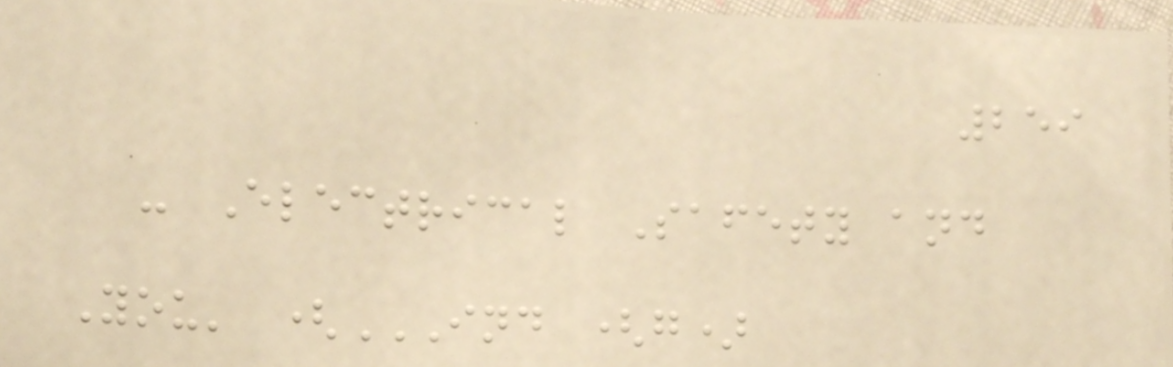259
- Electrical Safety and
You' (IND (G)
